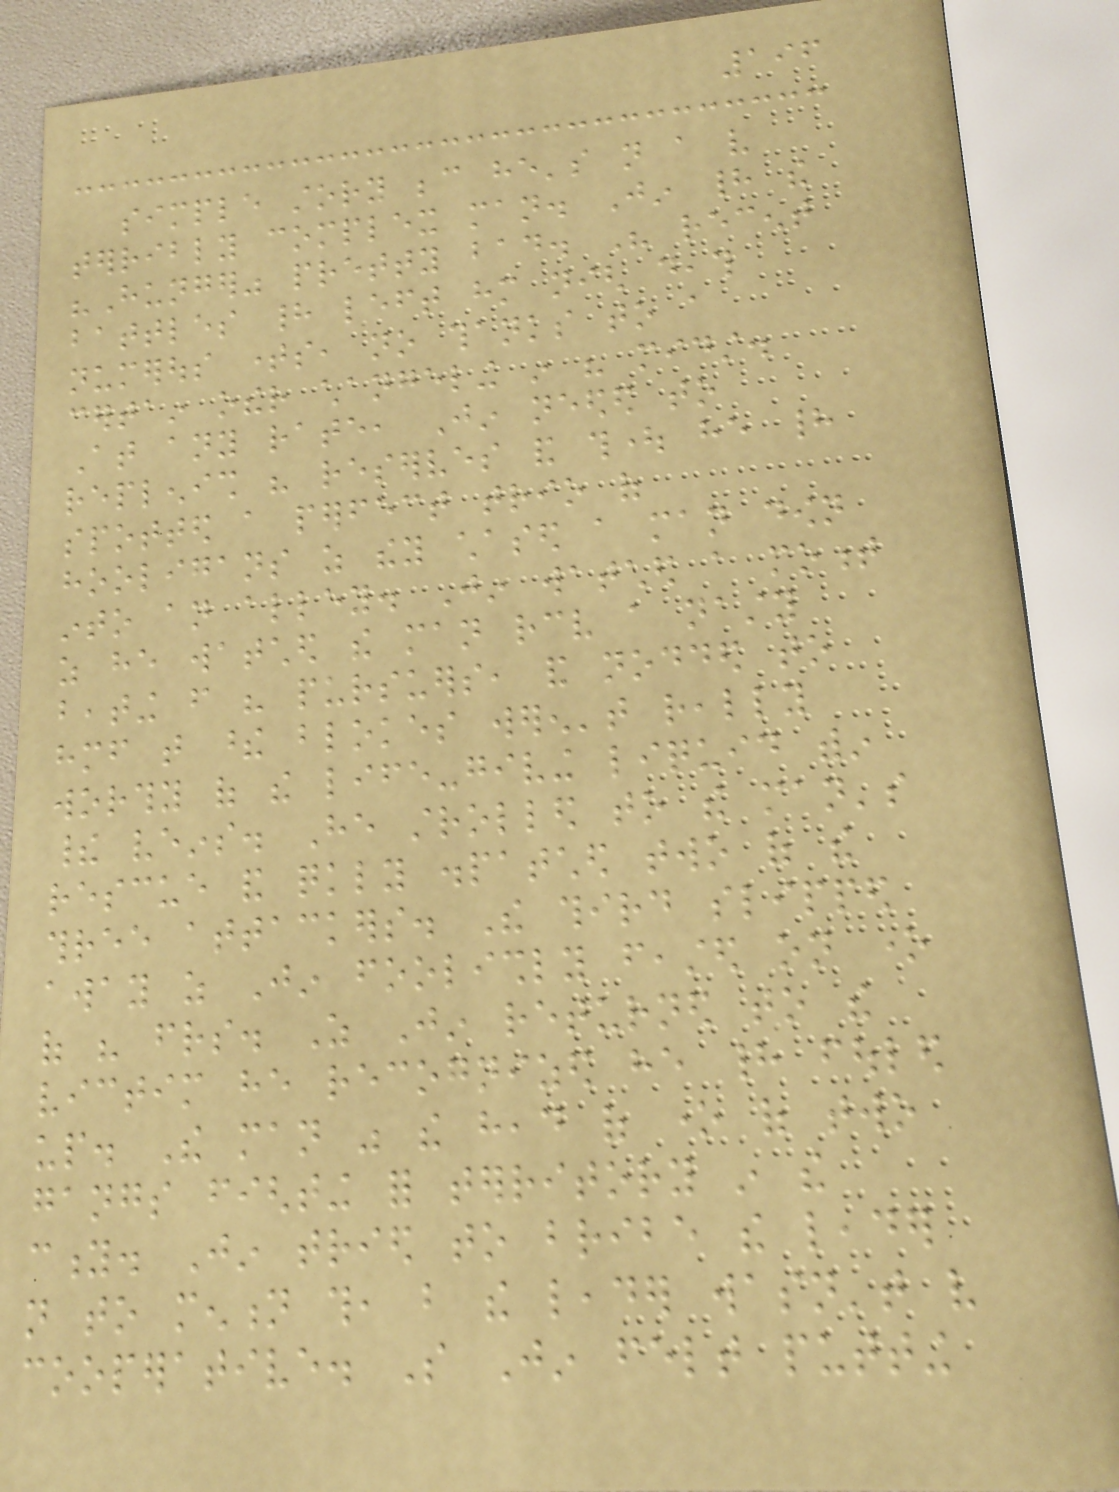196
simple story because he's not a very
terribly complex man. Jin had the
"Hunger" pretty bad. His recent
battles had left him nigh death
numerous times, no thanks to a
certain other changeling in his midst.
At any rate, Jin needed to
replenish his reserves and thought he had
spotted a perfect trio of
hooligans as they chased a man down
into an alley. Jin watched a moment
as he watched the man receive a nasty
beating from his pursuers, and nodded to
himself that these blokes weren't really
worthy of the life-giving liquid within
their veins. He strolled to the man's
rescue and quickly dispatched two of the
three attackers. The third slipped
away as Jin foolishly feasted on one
of his friends. As Jin returned to the
victim he recognized he had fouled
up. The man was the head of one of two
gangs fighting for territory in the
city. Jin tried to bribe the leader
not to mention this, but the leader wasn't very
cooperative. So Jin felt putting
